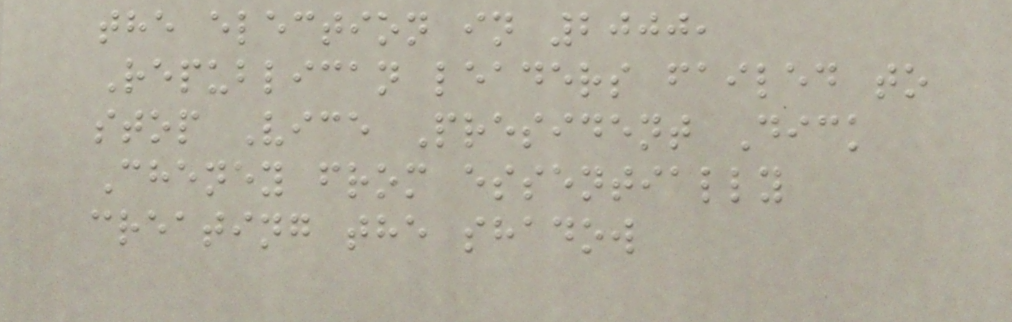the election in 2000,
Republican leaders failed to
stop Vice President Dick
Cheney from essentially
creating the shadow
